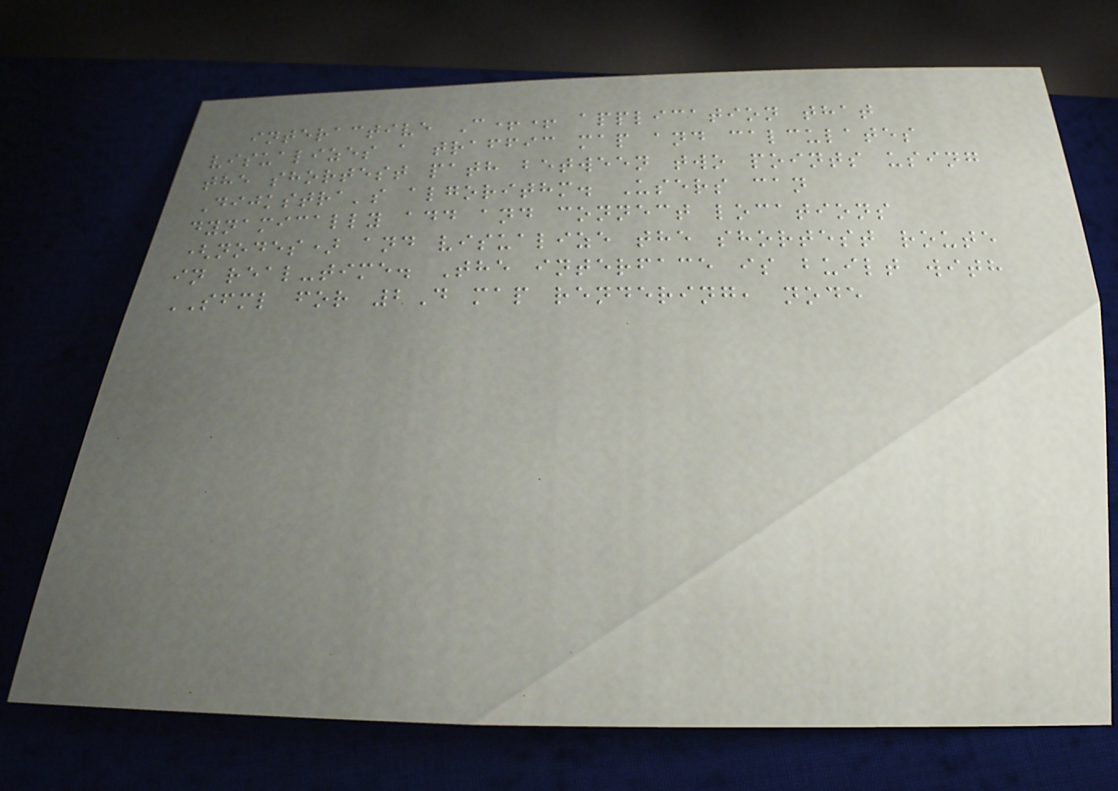interactive C++ application that
visualizes a traffic map and calculates
the shortest path between two points using
Dijkstra's algorithm. Users can
dynamically add and connect locations
(nodes) and visualize the shortest route
in real-time. The interface is built with
SFML for 2D map rendering, node
